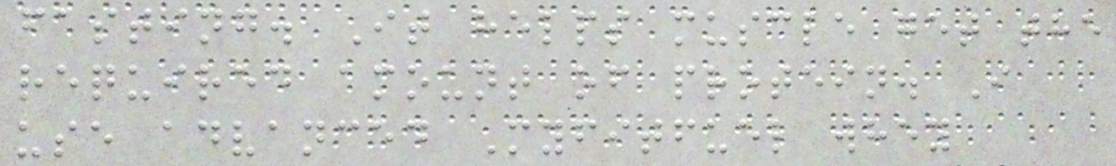fasting. It helps muscle get the
required amount of protein. I
use advanced Myfitfuel whey
